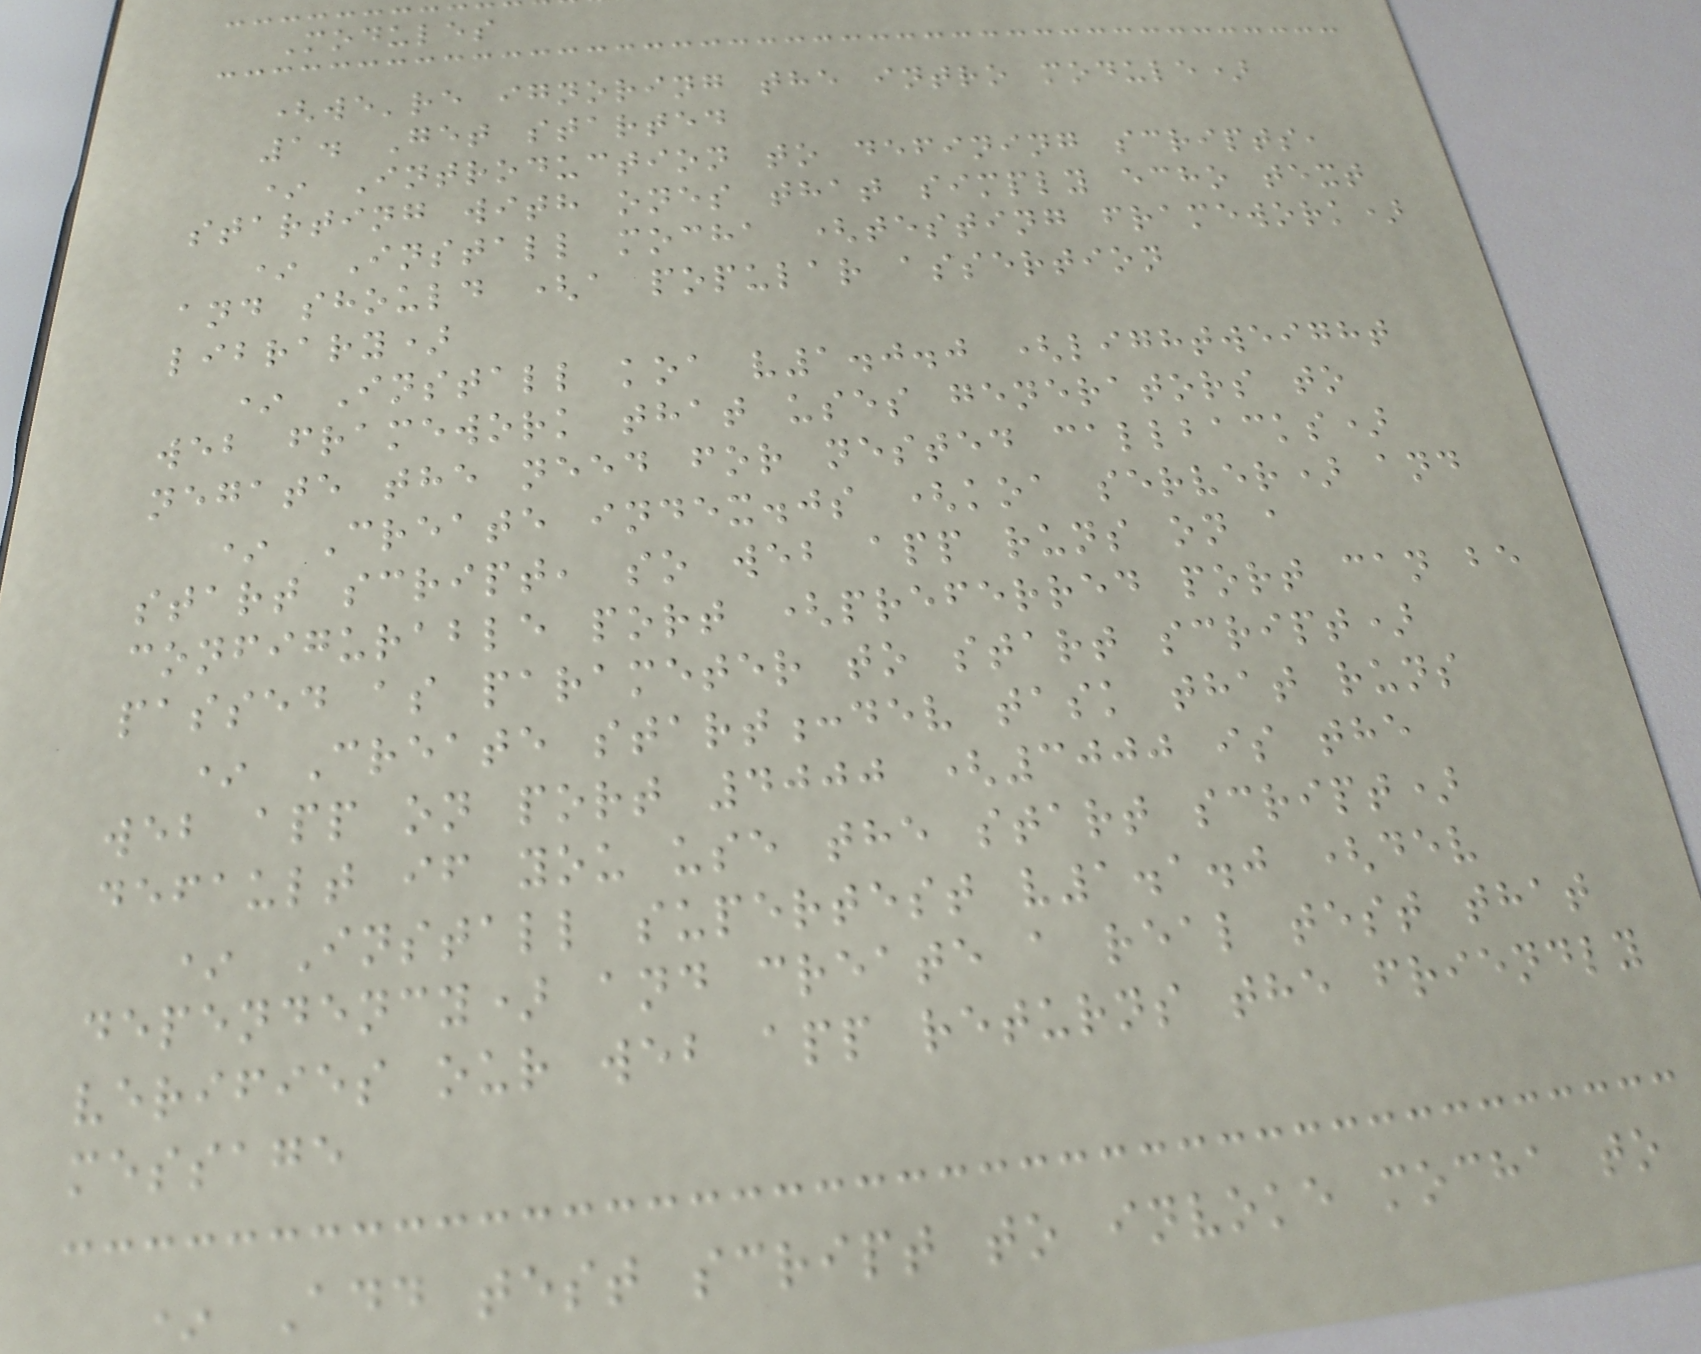Modules
(we're ignoring the intro module)
1. Get started
* Introduction to defining scripts,
starting with ones that simply echo text
* Install mocha (testing framework)
and should (a popular assertion
library)
* Install koa v1.0.0 (lightweight
web framework that uses generators to
negate the need for nested callbacks)
* Create index.js (koa server) and
start script, so web app runs on a
configurable port (preferred port can be
passed as parameter to start script)
* Create start:dev task that runs
web app on port 4000 (3000 is the
default if you use the start script)
* Install supertest v1.1.0 (dev
dependency) and create a real test that
verifies our web app returns the friendly
message
* Add test script to invoke mocha to
